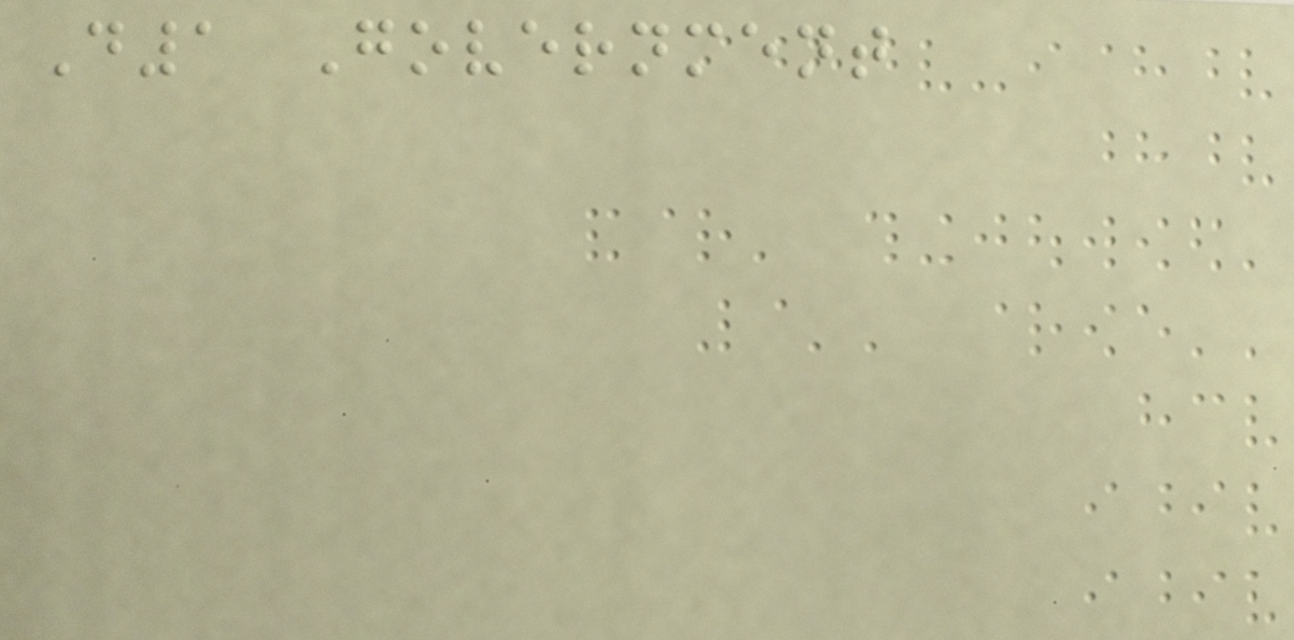D1 Government
